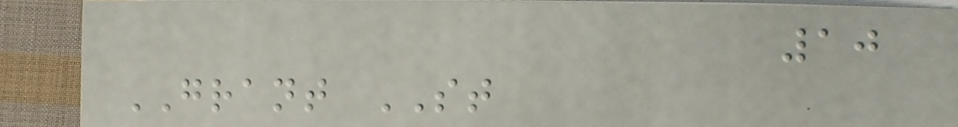10
GRANT ST
